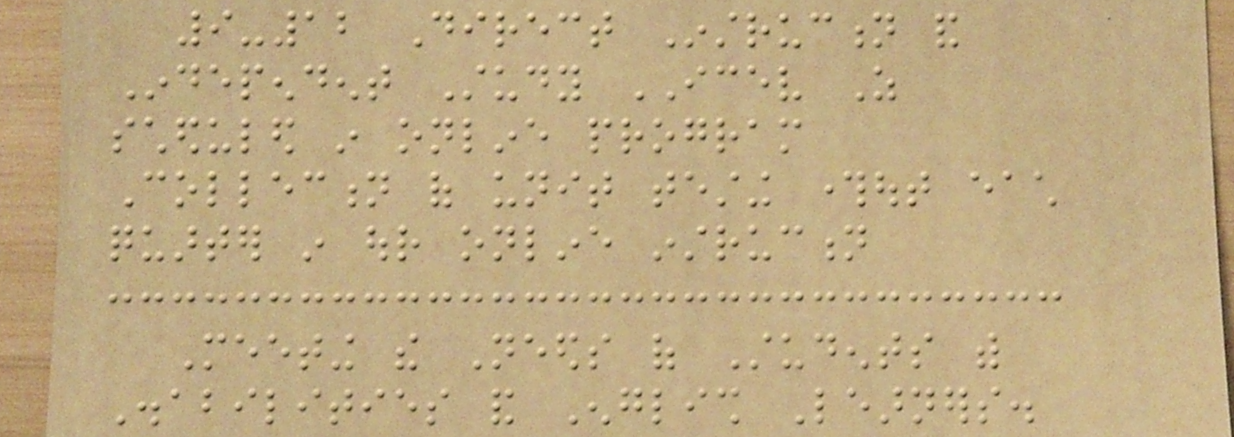9-12 Direct Instruction and
Independent Study ICEV As
scheduled in online program
Collection of unit testing throughout each
quarter in our online instruction
Meeting the Needs of Students with
Disabilities and English Learners.
